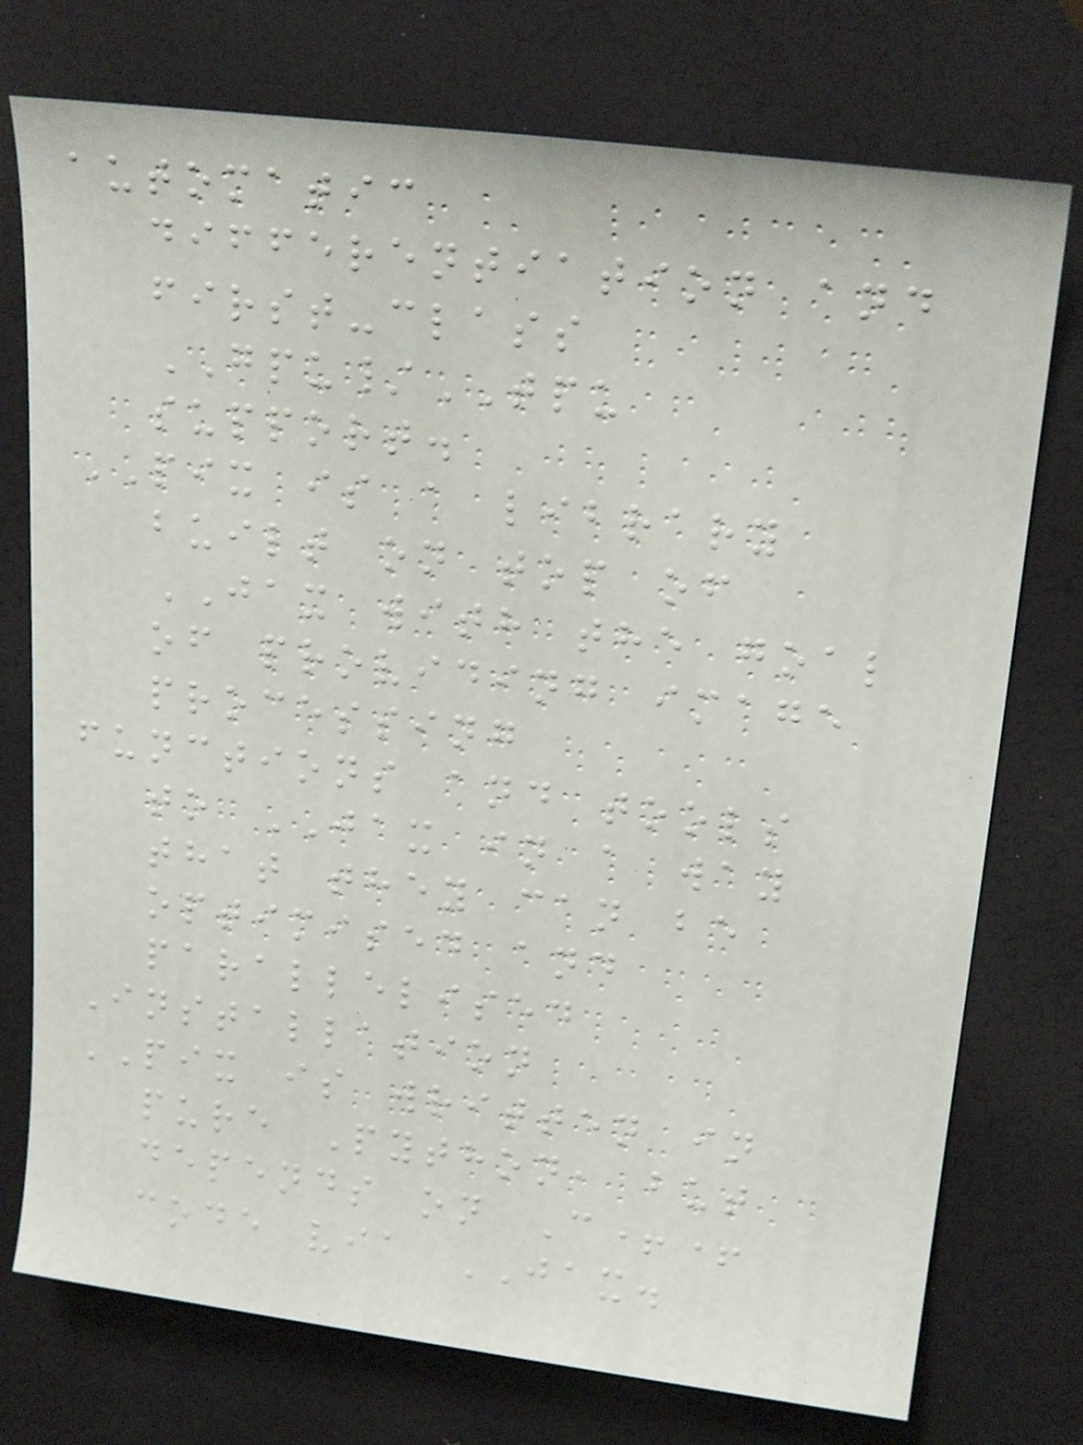automatic
differentiation and
first-class
GPU/TPU
support.
PIX is a library
built on top of
JAX with the goal
of providing image
processing
functions and tools
to JAX in a way
that they can be
optimised and
parallelised
Installation
PIX is written in
pure Python, but
depends on C++
code via JAX.
